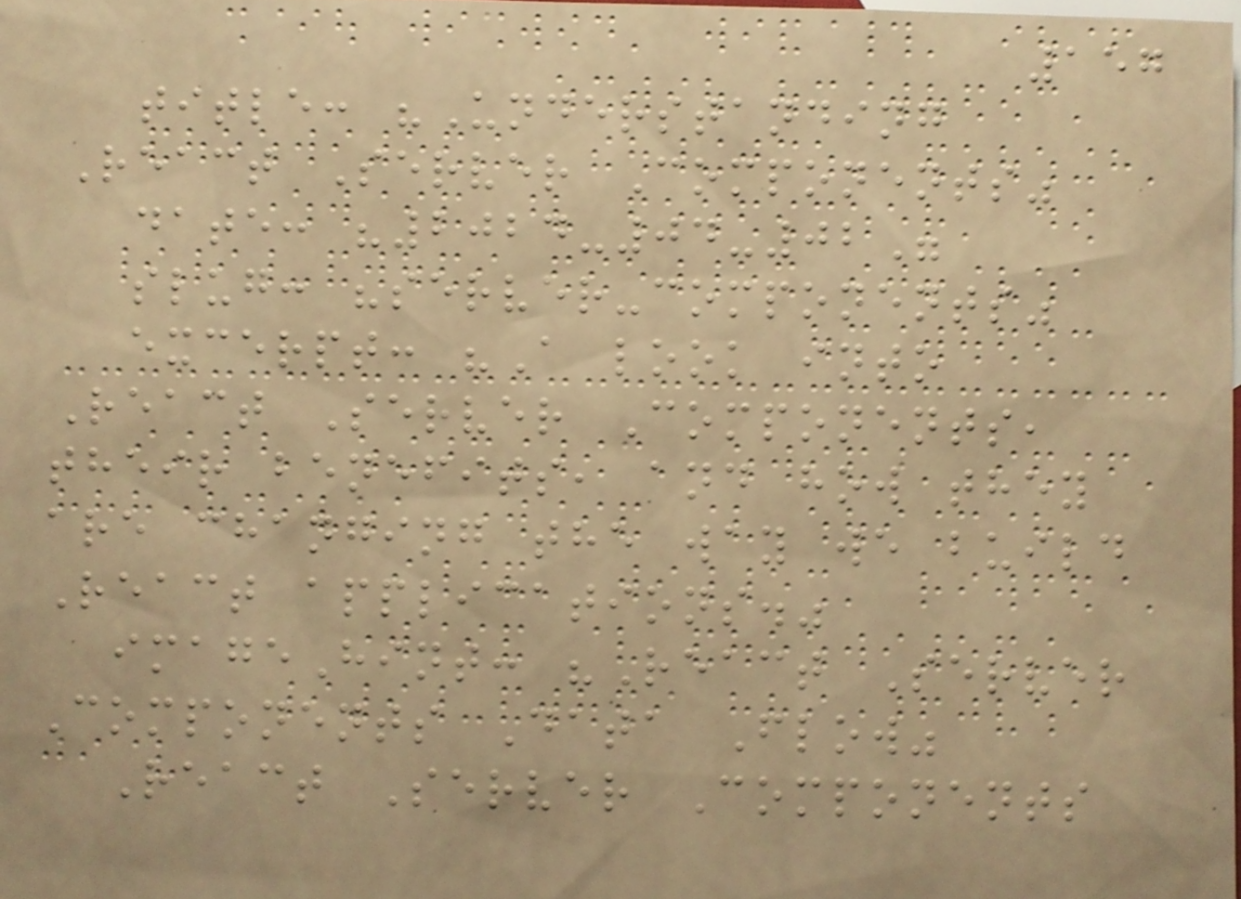157
title: "Understanding
React Server Components"
date: "2024-04-02"
slug: "server-components"
excerpt: "A look into
React Server Components,
their benefits, and how they
are changing the way we build
React applications."
imageHint: "React Server
Components Data Flow"
React Server Components
